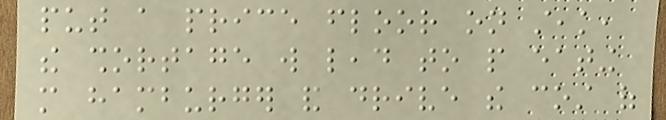put a price floor on steak,
the shortage will lead to people eating
more hamburger and drive the cost of
